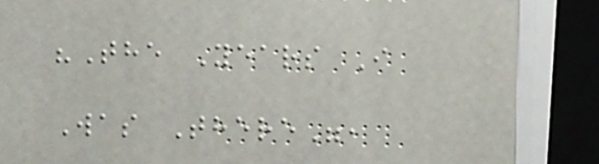"The Years I
Was There",
